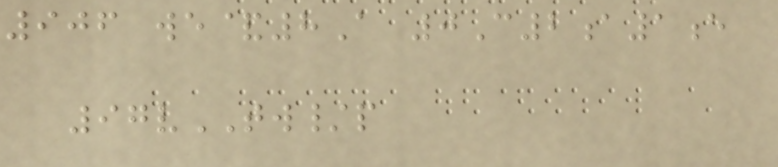906 we&8A 0C2a1e
97vTW/p
